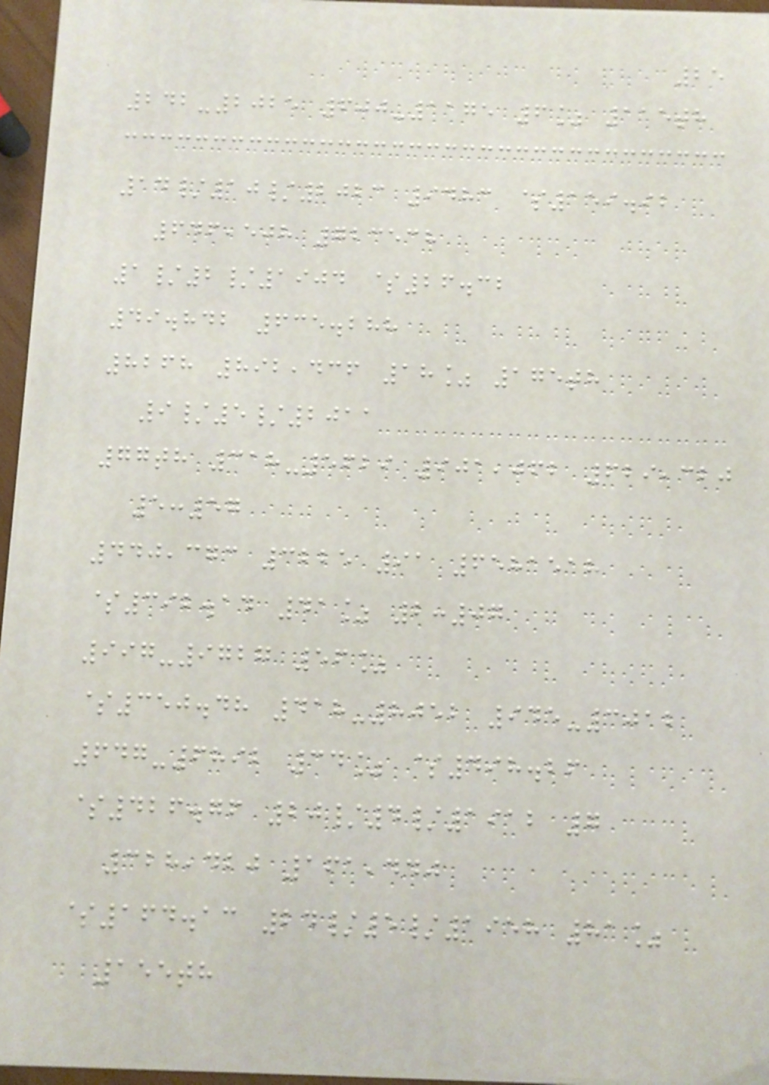25
242-2025 600-1175 6% 115th
14/10/2023 9483 $159.92
646,508 723538
1/2/1904 $26.32
49.842 635.288
8268 892,436 18% 175th
9/5/2011
77th 318-5629 901,062 629,320
5:57
440,373 3225 91 6581518
$392.14 41% 2:07
997-9727 56%
$350.48 418-8052 945-3012
647-6892 34% $498.26
$426.76 20/4/1912 7
328,420 161,440
$164.13 24/5/1958 81%
155th
